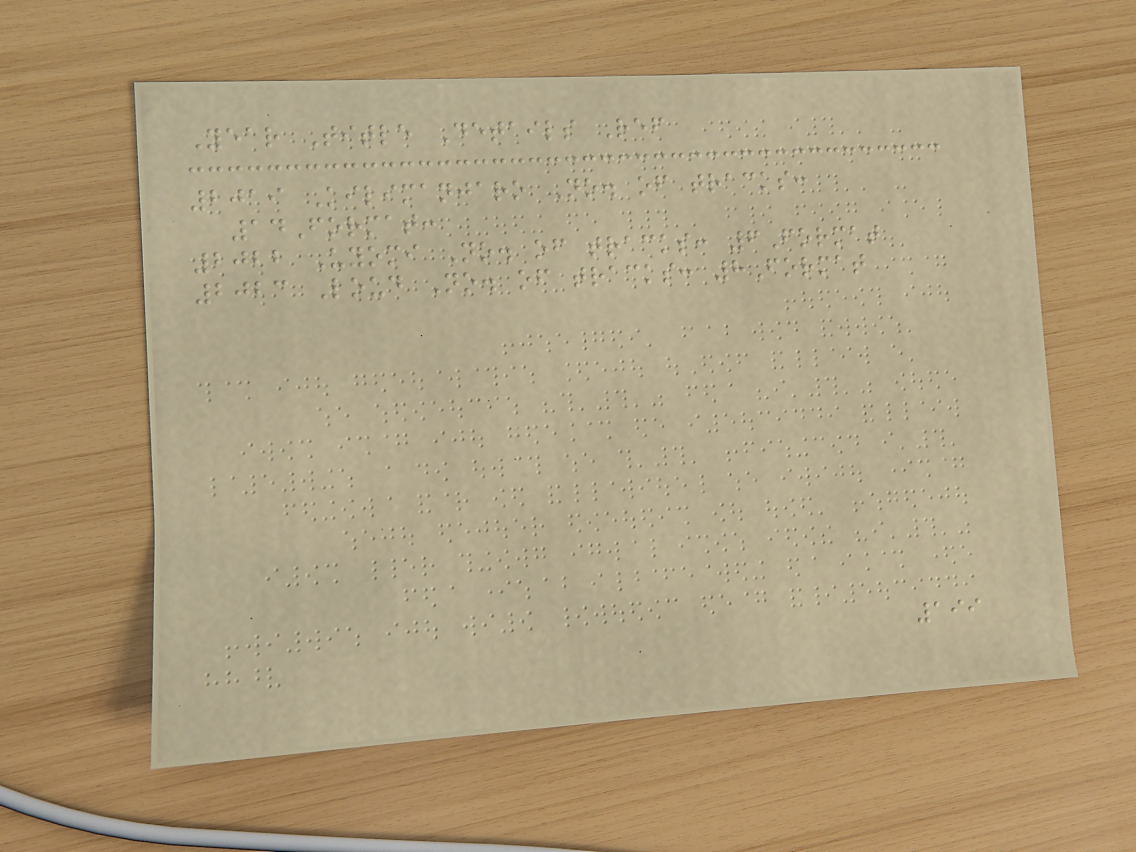Year Title Details Ref
2019 Kilimanjaro No. of tracks:
14Format:
2022 Uyomi No. of tracks: 6Format
2023 Loud No. of tracks: 8Format
199
